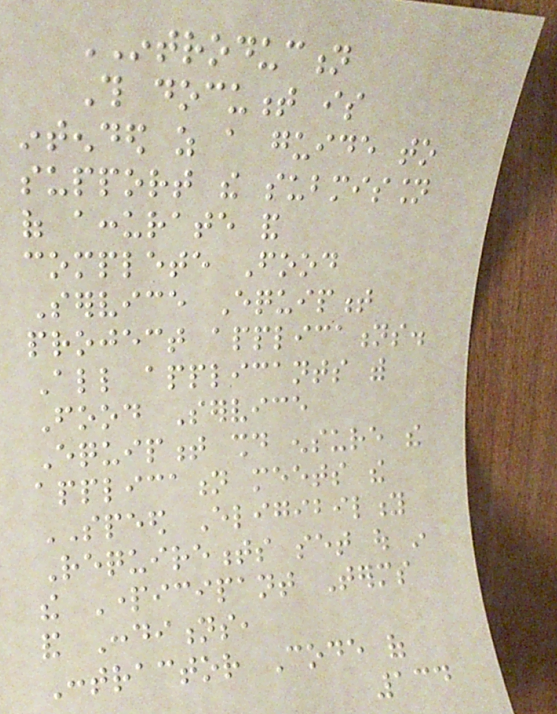INTRODUCTION
This document is
intended as a guide to
support the submission
of accurate and
complete Food
Service Equipment
project applications.
All applicants with
Food Service
Equipment should ensure the
application meets the
SPEED Eligibility
Requirements set out in
the Participant Terms
and Conditions,
Contractor Code of
134
